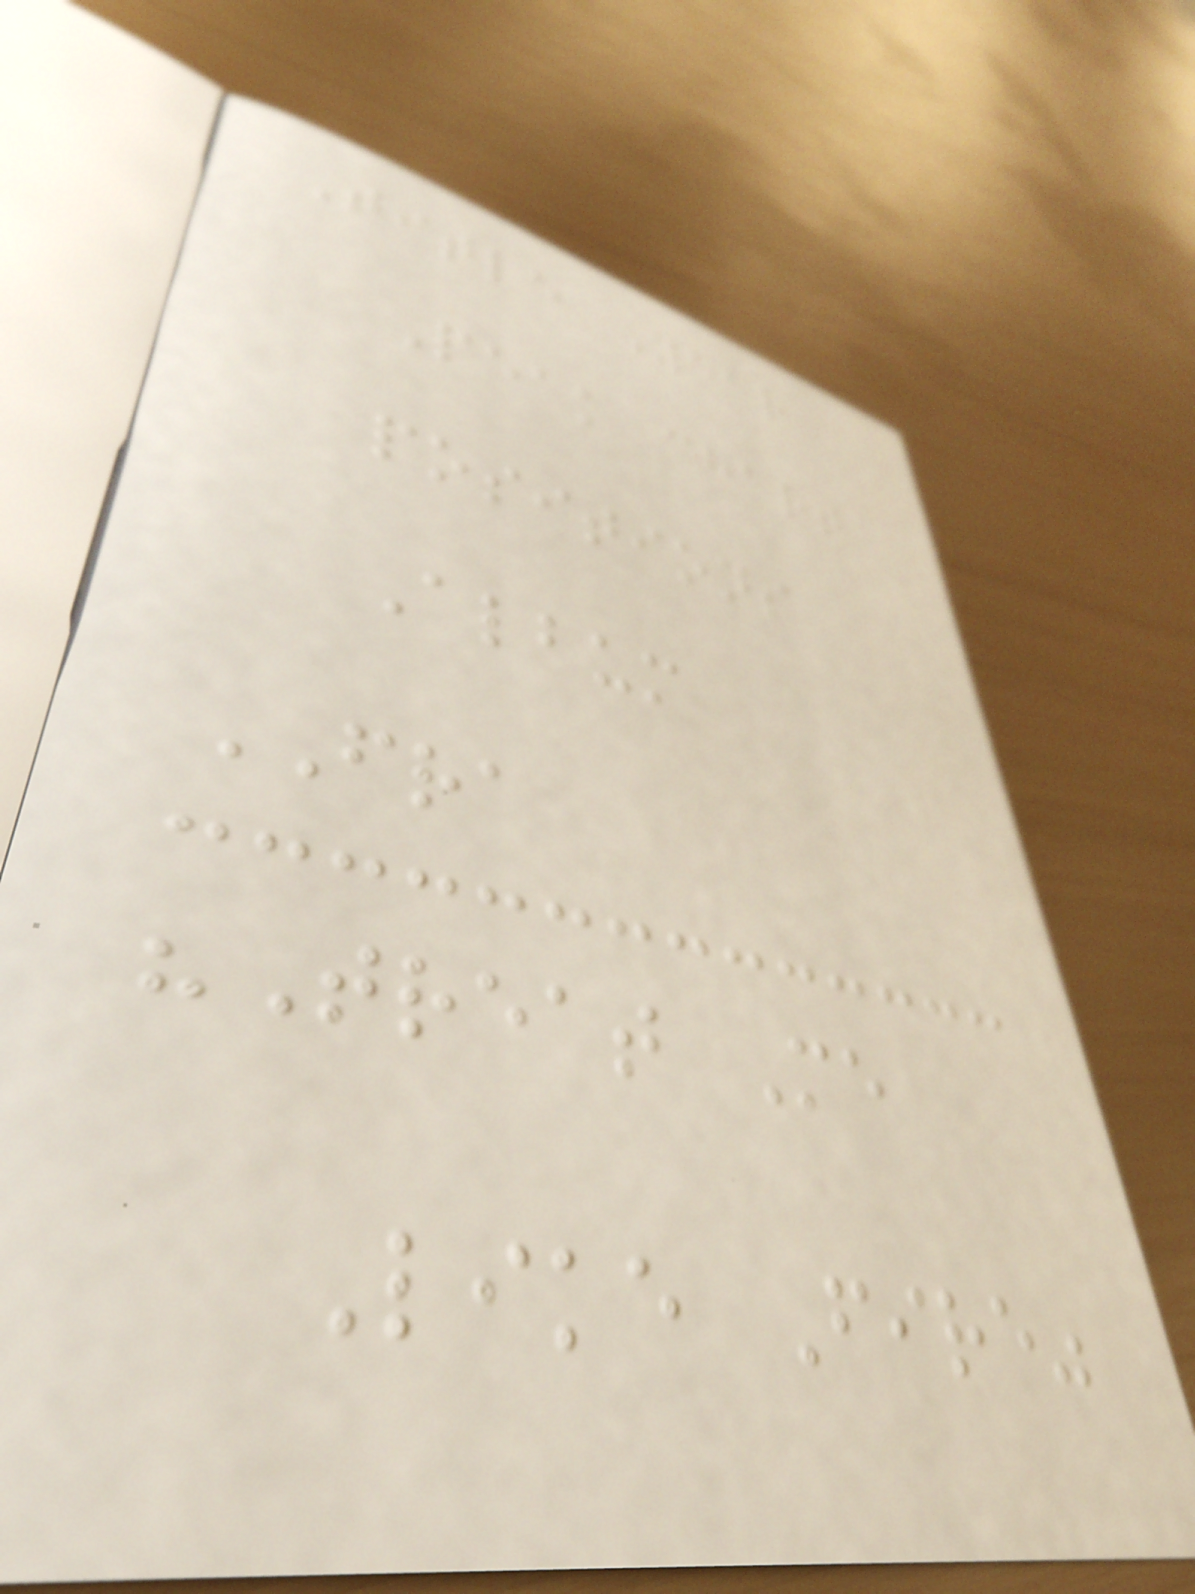Title Year
Peak chart
positions
Album
FRA
"Treat Me
Like Fire"
